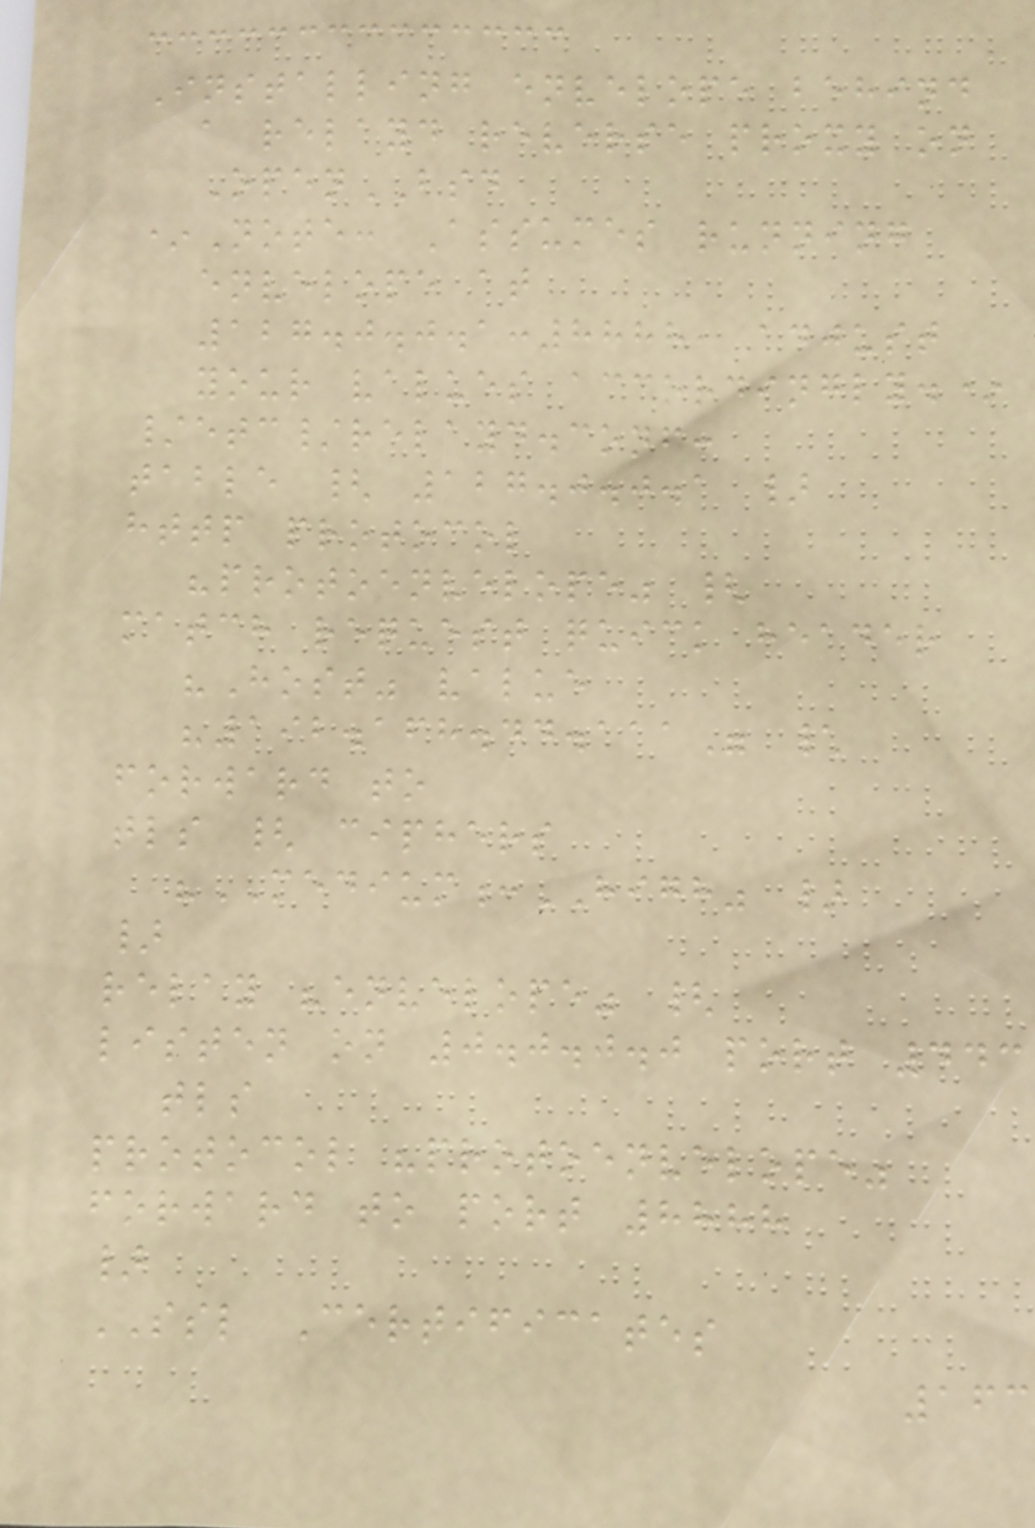Installing envelope behind
a relayd reverse proxy on
OpenBSD
*Note: Assumes running
envelope at
127.0.0.1:8888, adjust
your values accordingly.*
/etc/relayd.conf:
table { 127.0.0.1 }
http protocol
"protoenvelope" {
match request quick header
"Host" value
"192.168.44.111" \
forward to
tls { ciphers
"MEDIUM:HIGH" }
}
relay "envelope" {
listen on 0.0.0.0 port 443
tls
protocol "protoenvelope"
forward to port 8888
}
SSL Certificates
163
